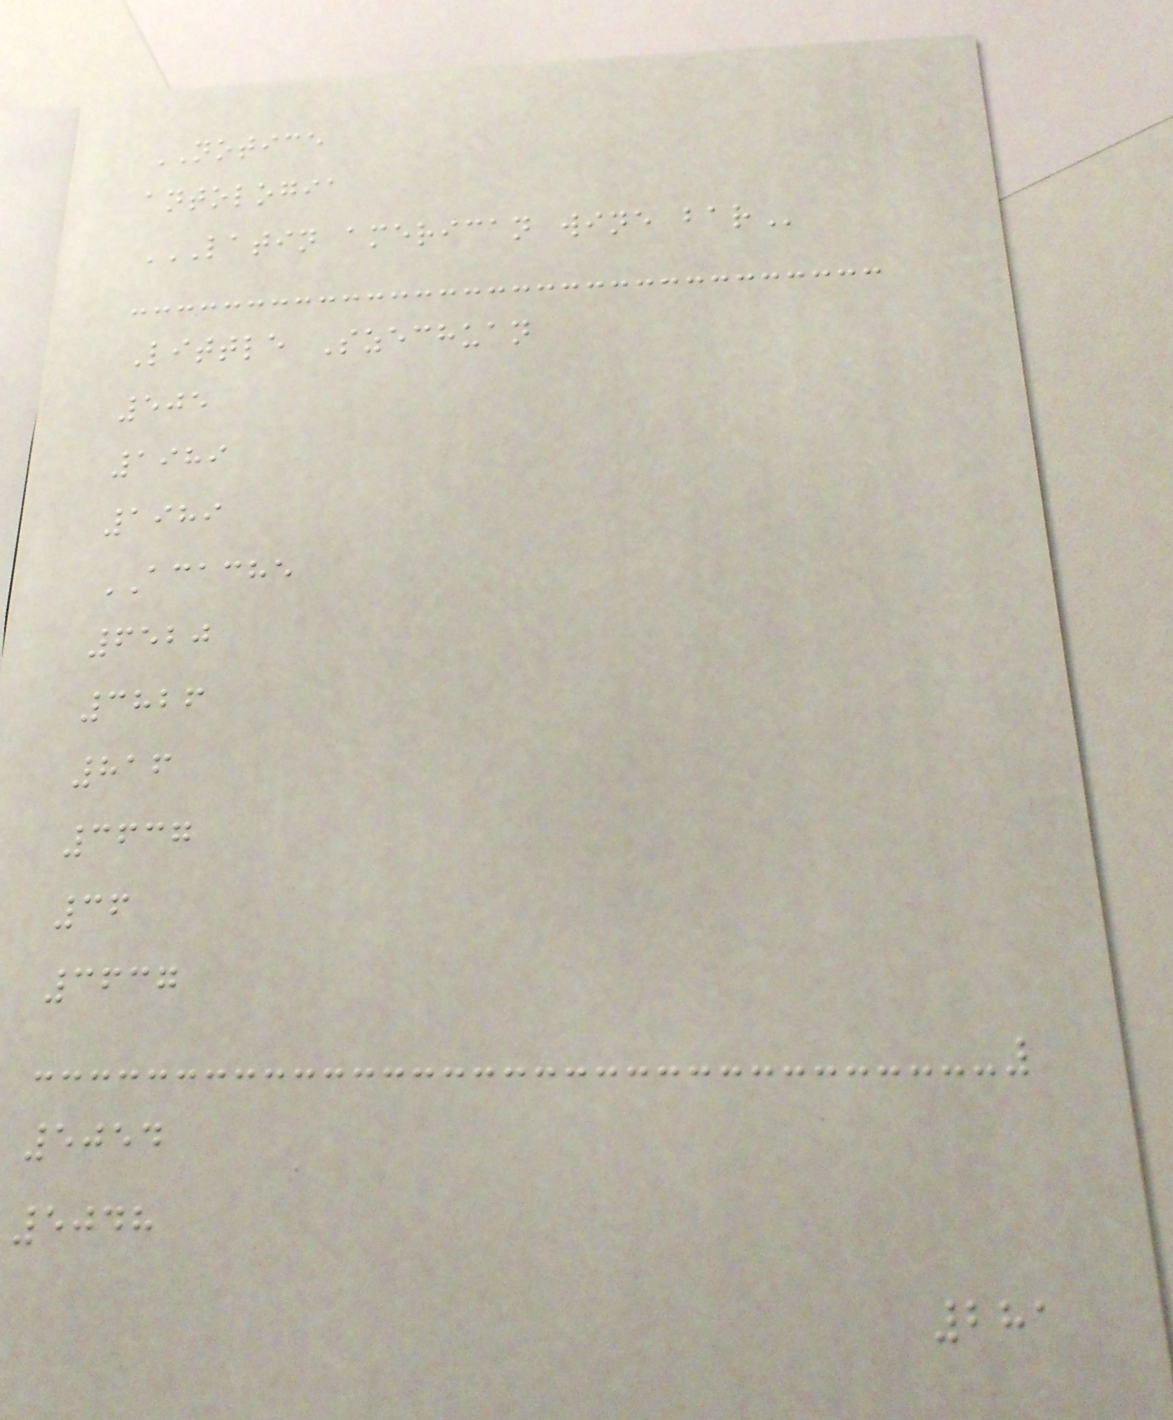NOTICE
antologia
LATIN AMERICAN WINE BAR
Little Szechuan
505
1989
1989
ACACHE
6520
3826
816
3637
36
3637
5054
5048
281
